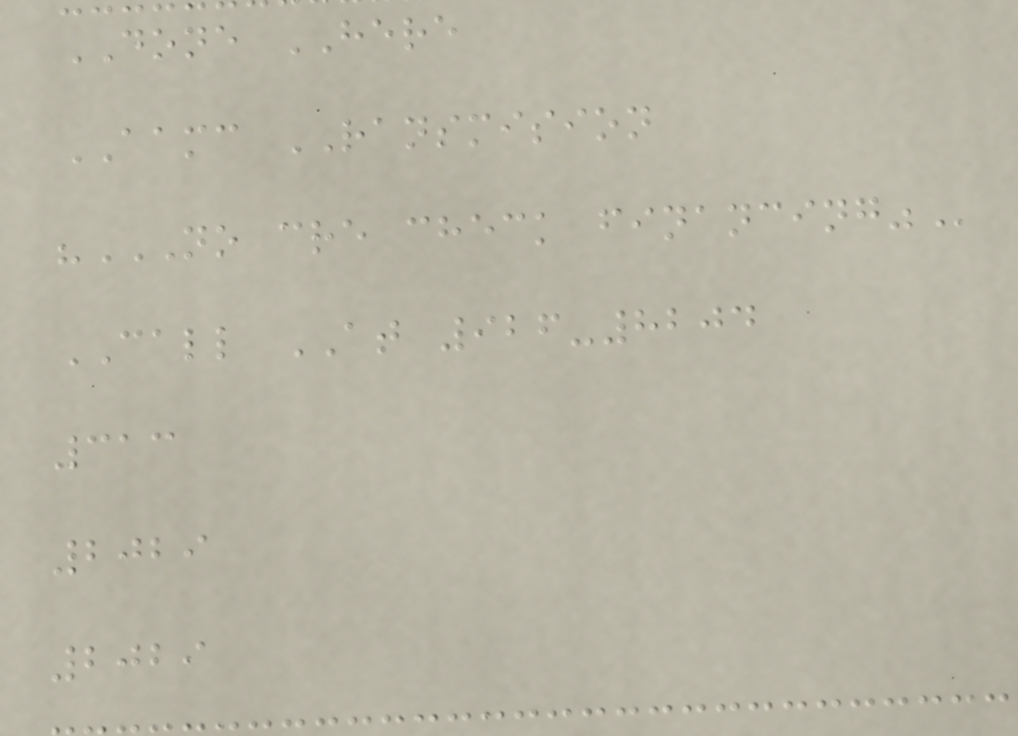DONE HERE
AAMC RANSMISION
"NO CRE CHECK FINANCING"
CALL AT 926-8204
313
2029
2029
